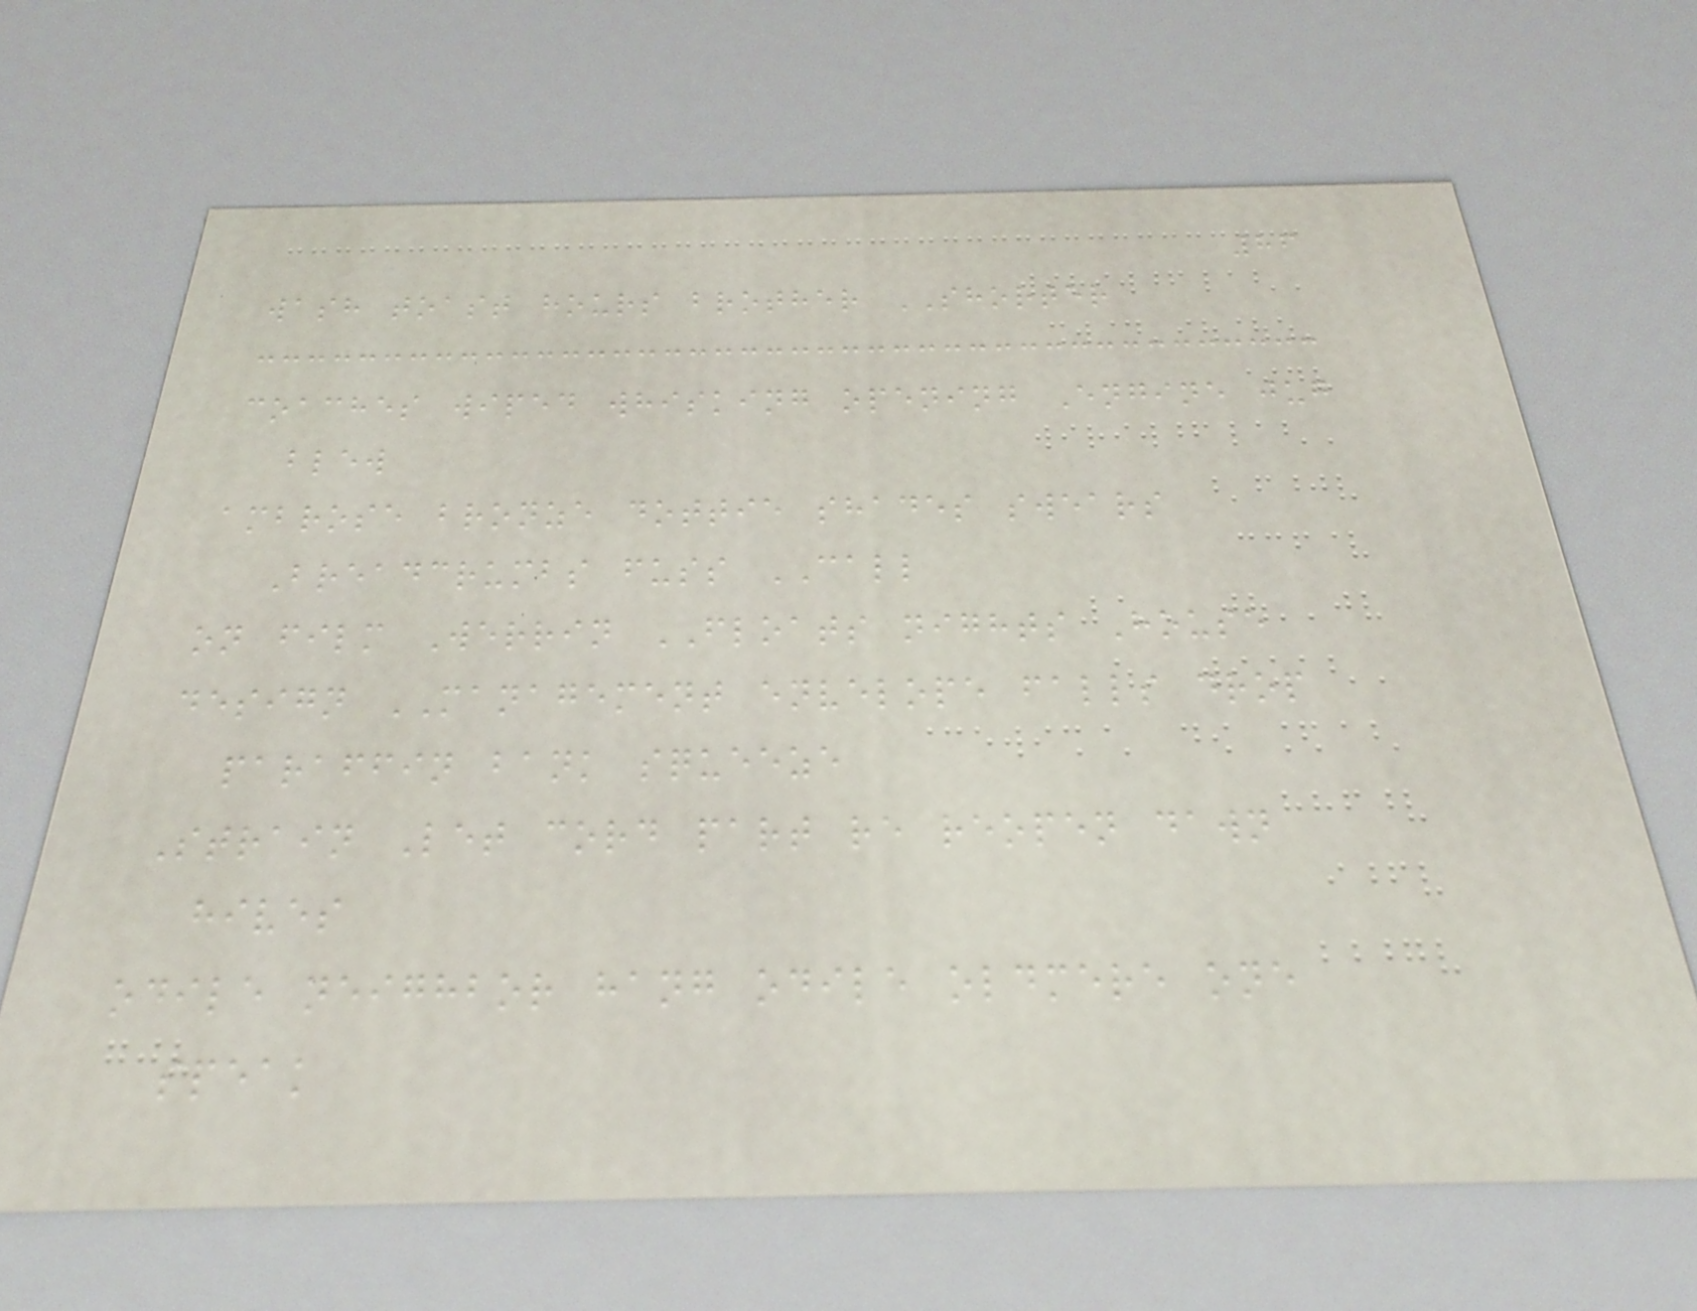86
wash toast hours brother SHORTER
coaches wiped whisking opening Engine jug
blew
ambrose bronze dottie shades swears
Breadcrumbs fuss CALL
on film Werrin FLOATS nights House
design MANAGEMENT envelope falls drop
paraffin bank squeeze
Strain Let cord part re reopen dawn
hives
odile neighbor hang odile oldmere one
speak
